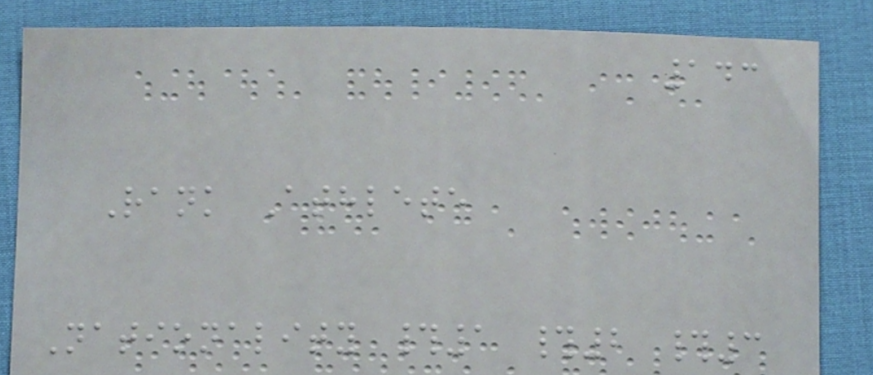143
Rank Athlete
Nationality #1 #2 #3
